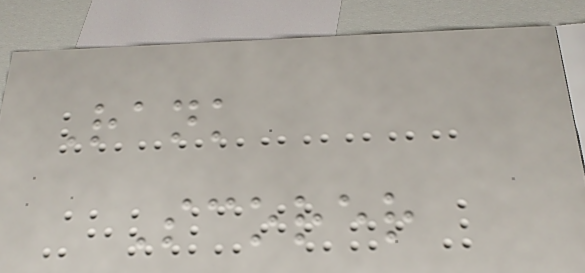Rank
Scorer
